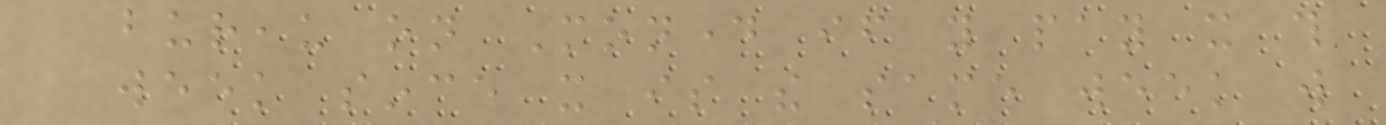bureau on Monday if you pay it this
week since it is the same week will
